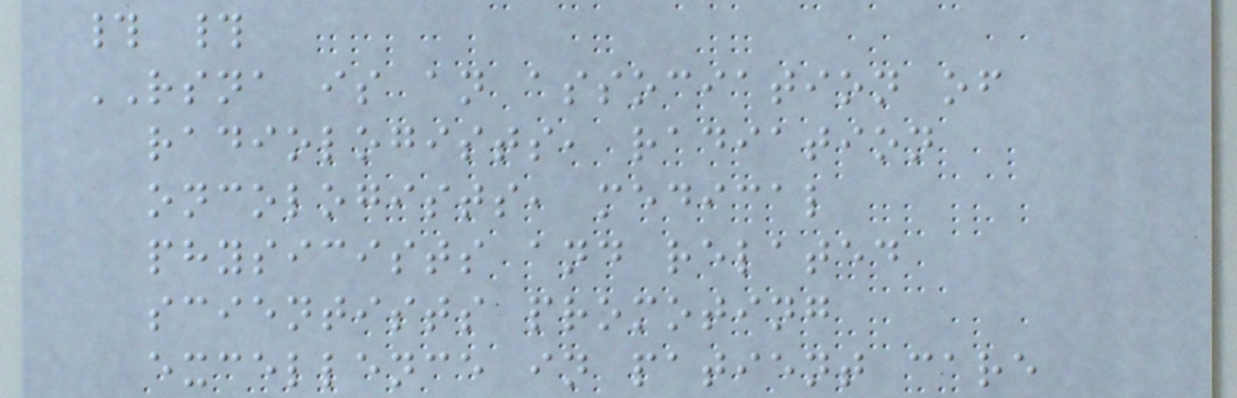# #
RSNA is an association of
radiologists, radiation
oncologists, medical
physicists and related
scientists promoting
excellence in patient care
